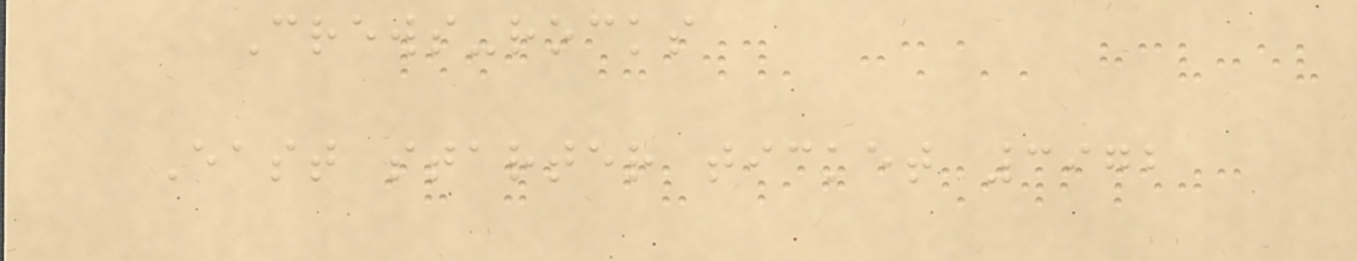Crews-rocks
East starter ticket 3972
